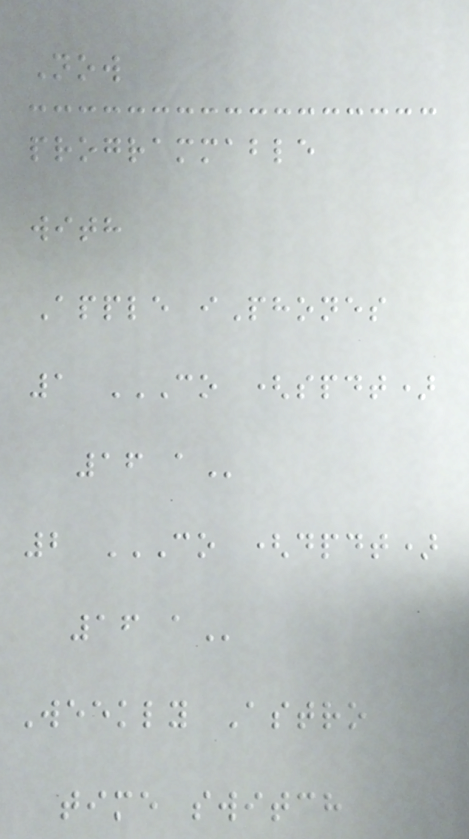Now
programmable
with
Apple iPhones
1 CO (SPDT)
16 A
2 CO (DPDT)
16 A
Weekly Astro
time switch
